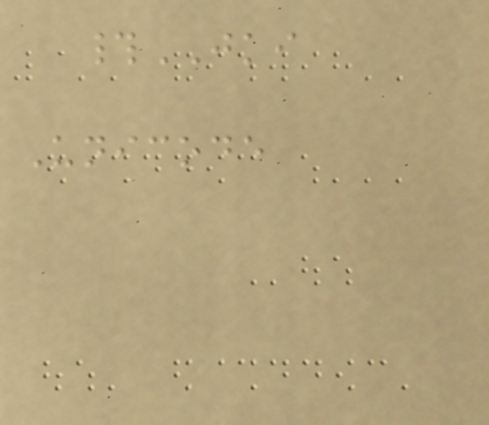#JKI
Unicode
